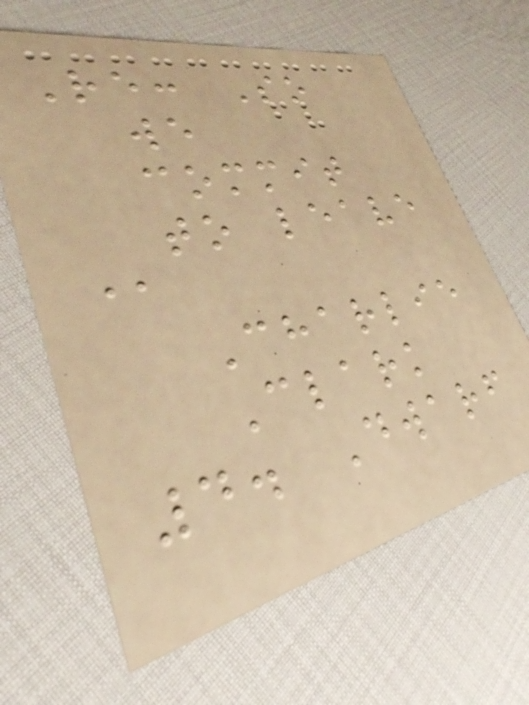Re: So
we
commit
to leave
@
Charlie
Clark
4. Dwarf
